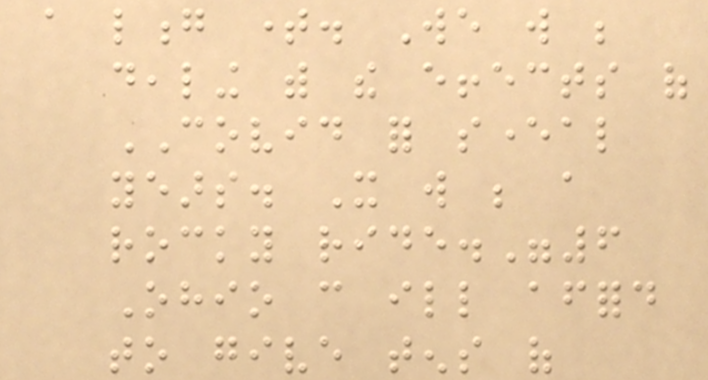a long time. We will be
dealing with the effects of
COVID for several
years. It will be a
rocky ride."6
Ohio can ill afford
to give tens of
